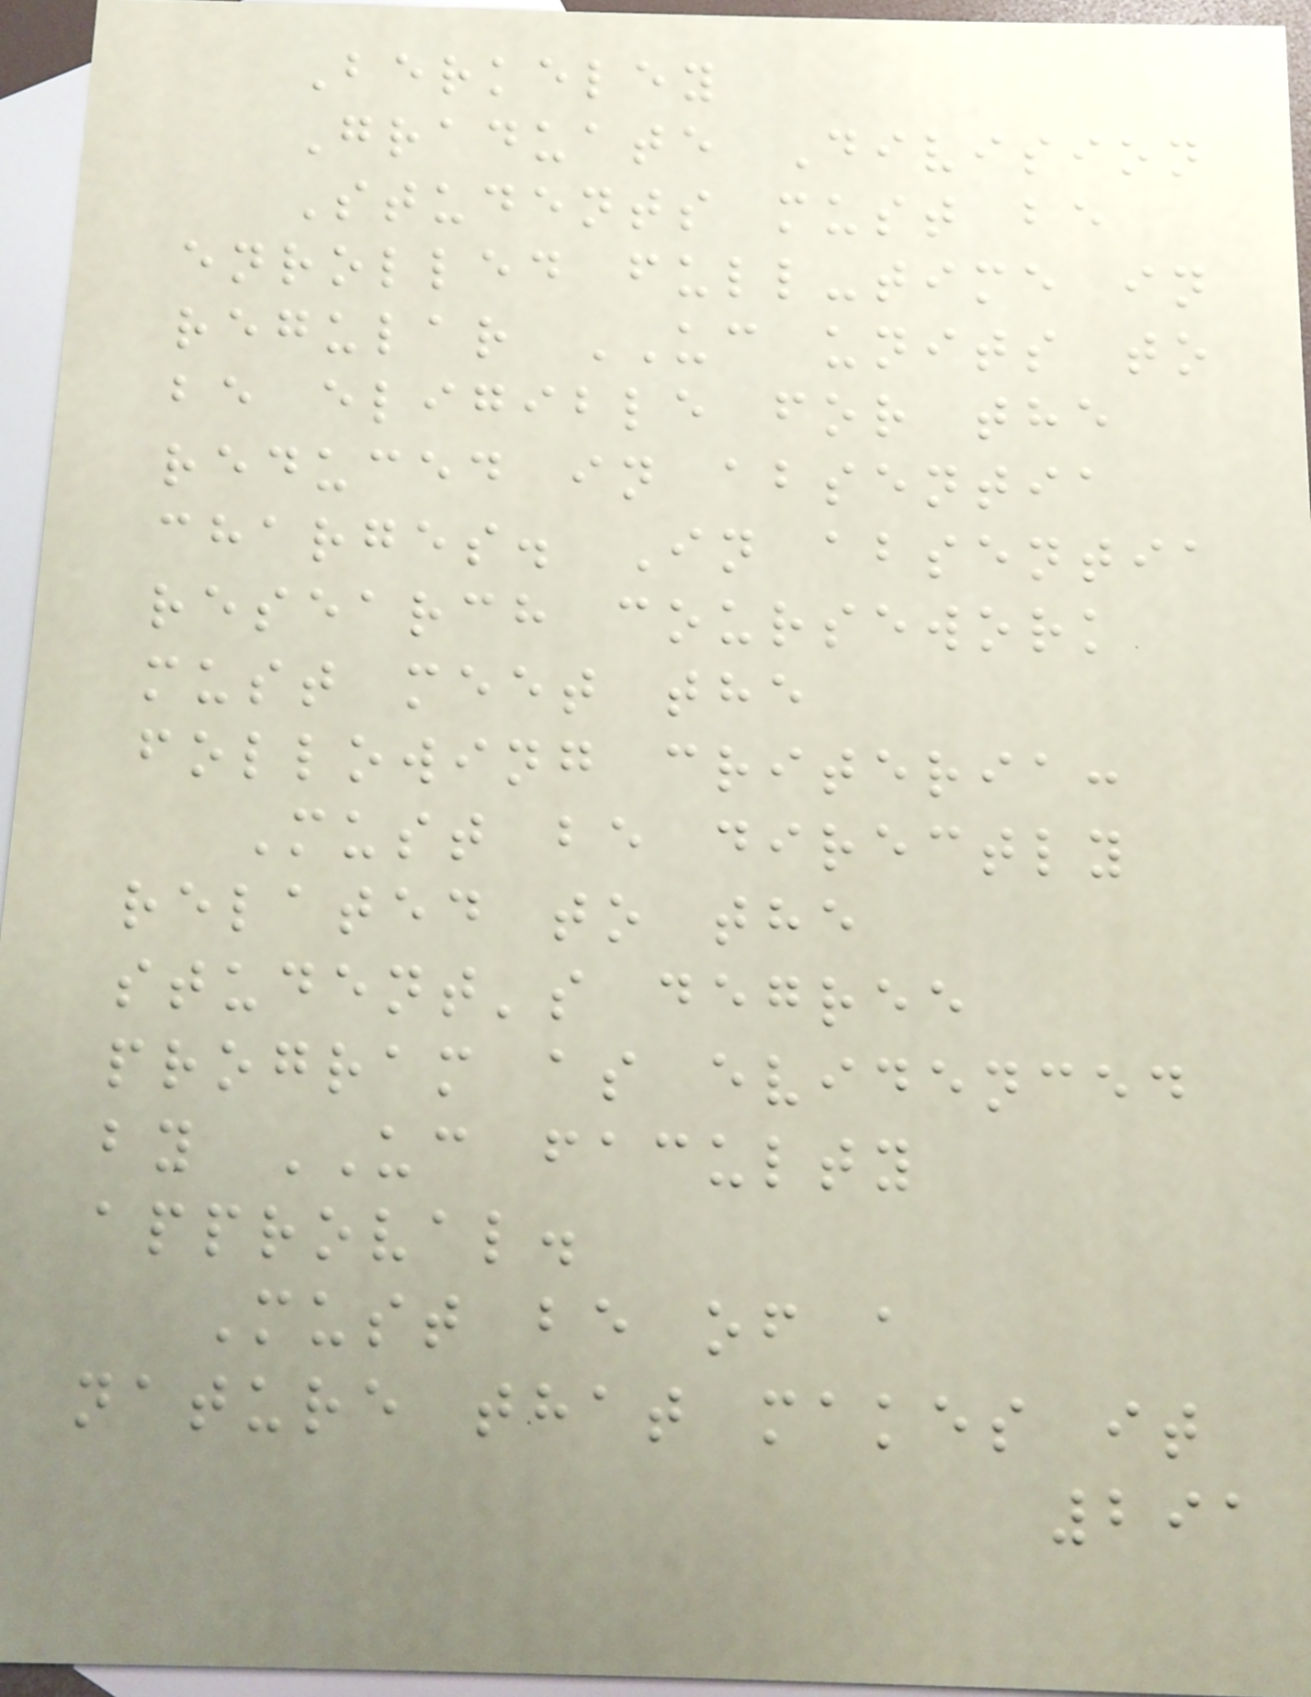Berkeley
Graduate Division
Students must be
enrolled full-time in
regular UC units to
be eligible for the
reduced in absentia
charges. In absentia
research coursework
must meet the
following criteria:
Must be directly
related to the
student's degree
program as evidenced
by UC faculty
approval.
Must be of a
nature that makes it
291
